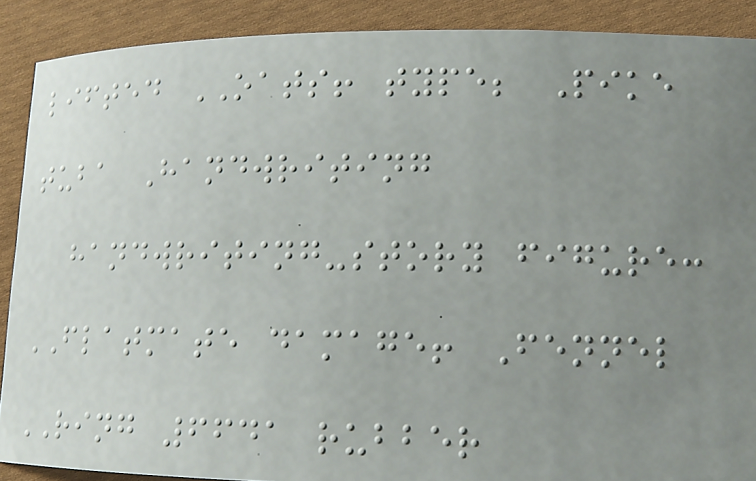lifted OATS! type; Pike
tuba Handwriting
handwriting-story figure:
FLATMATE damage! Fennel
RING 6641 rubber
